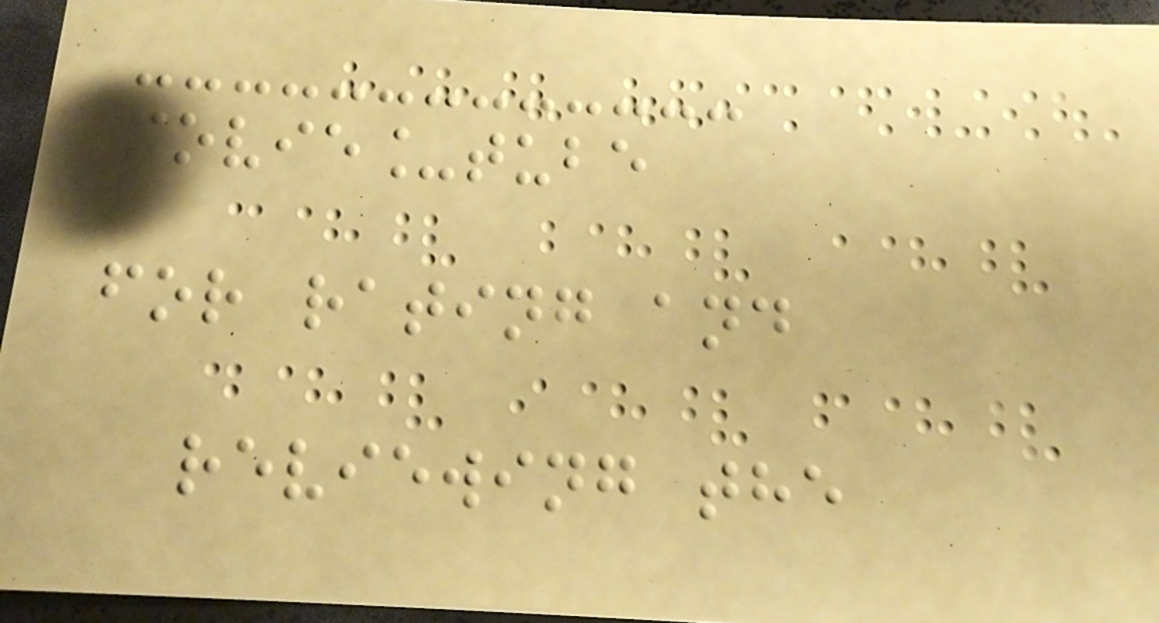movie_tube
for rating and
reviewing the
